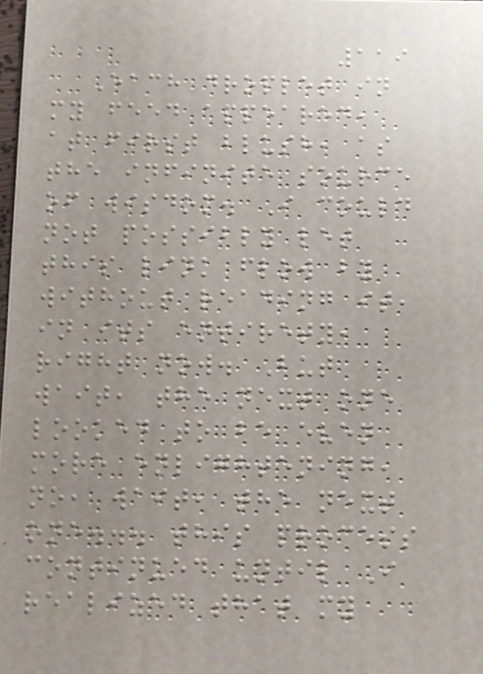119
Each droplet in
my feed appeared,
at first blush, as
the infinite source
of wisdom. I could
not possibly let
this link flow by
without reading it,
in its entirety,
right now. But
wait, the next one
looked to be even
more enlightening,
no, wait, the next
one... this process
continued until I
realized that my
